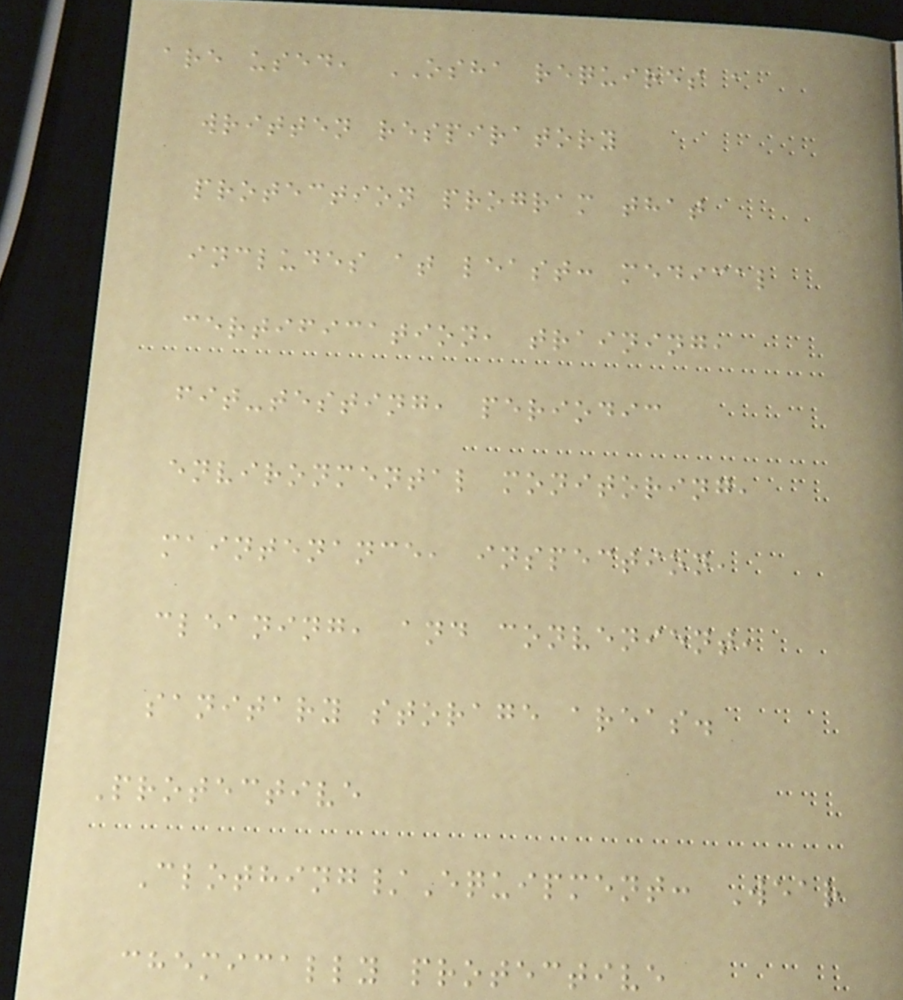are used, OSHA requires a
written respiratory
protection program that
includes at least: medical
certification, training,
fit-testing, periodic
environmental monitoring,
maintenance, inspection,
cleaning, and convenient,
sanitary storage areas.
Protective
Clothing/Equipment: Wear
chemically protective
